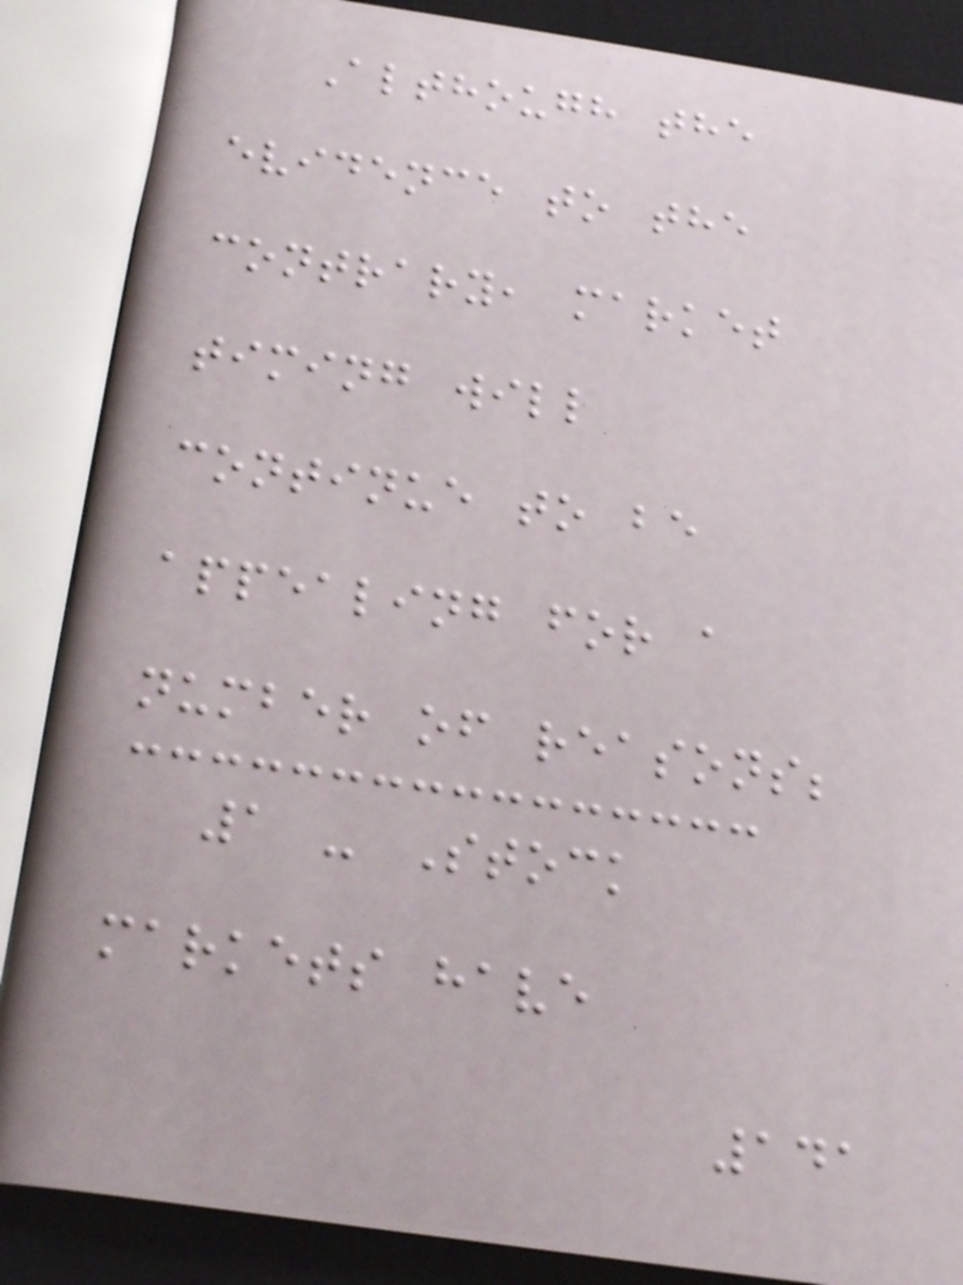Although the
evidence to the
contrary, market
timing will
continue to be
appealing for a
number of reasons;
1 - Stock
markets have
141
